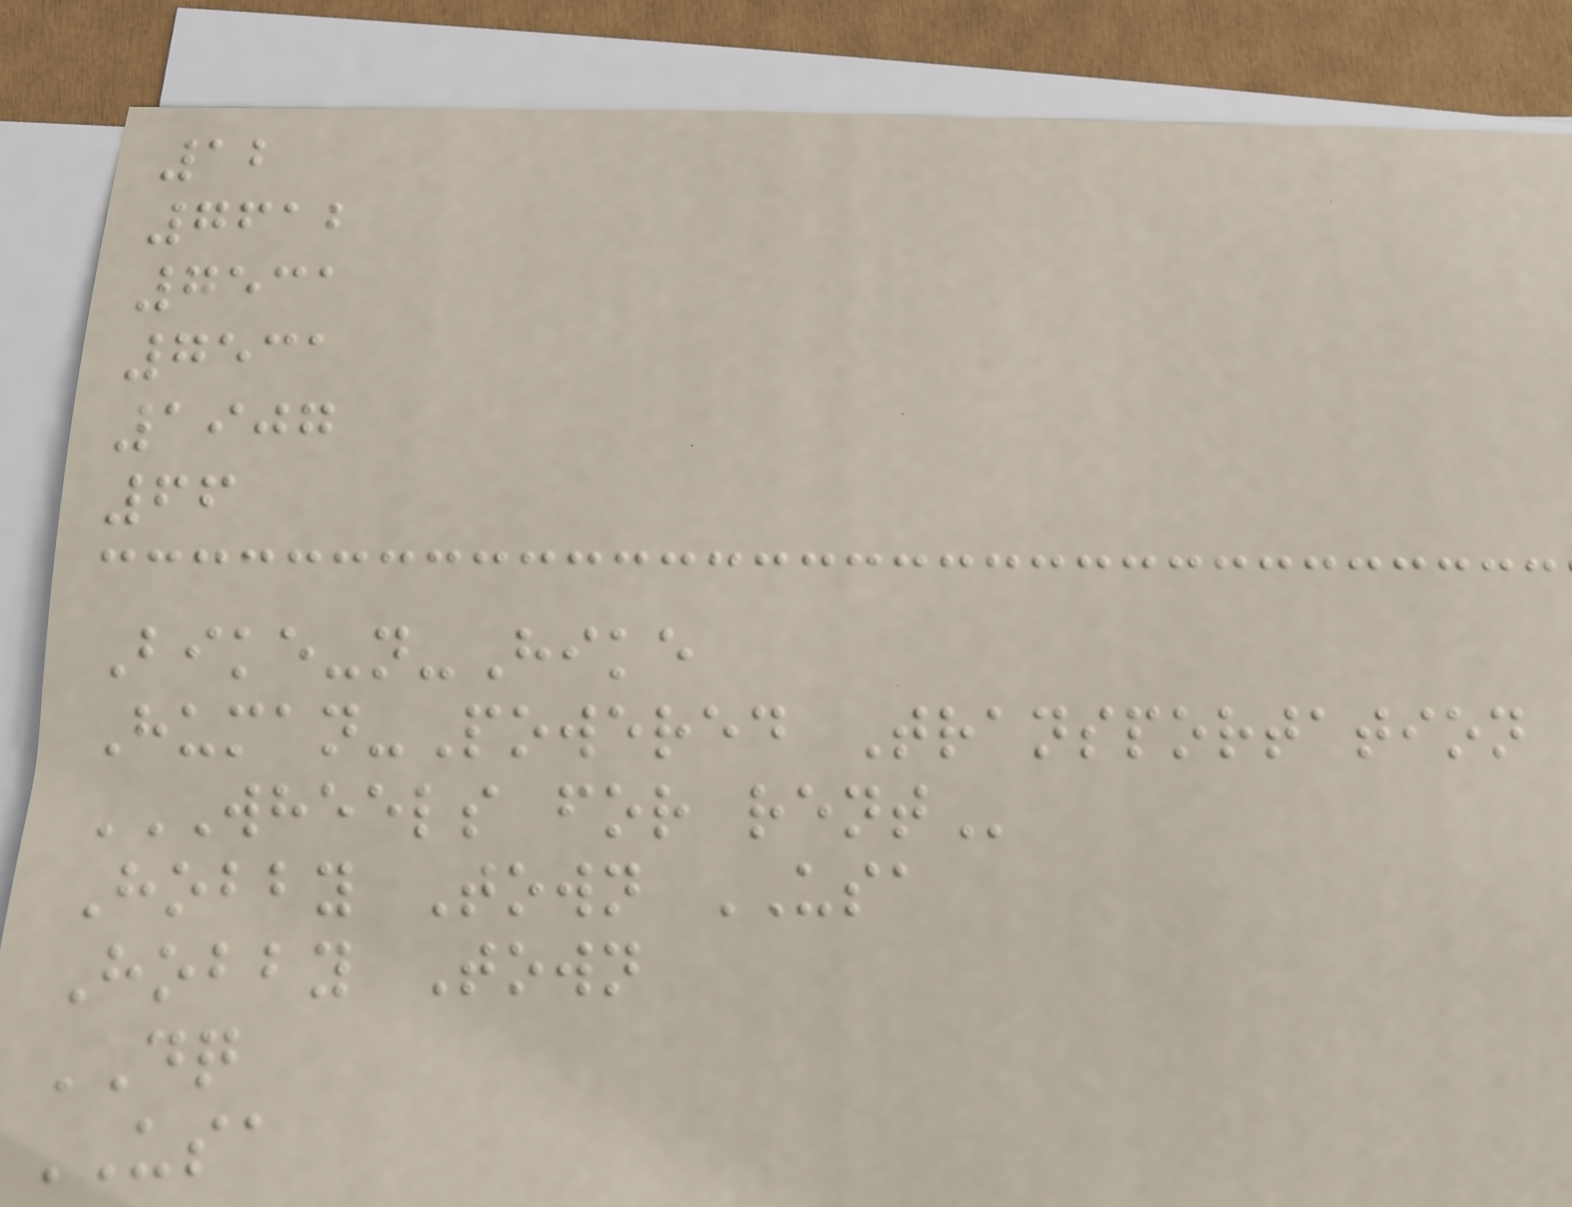12
7612
7531
7531
1907
66
Bike-n-Hike
Human-Powered Transportation
WHEELS FOR RENT
Hobby Town USA
Hobby Town
DQ
USA
